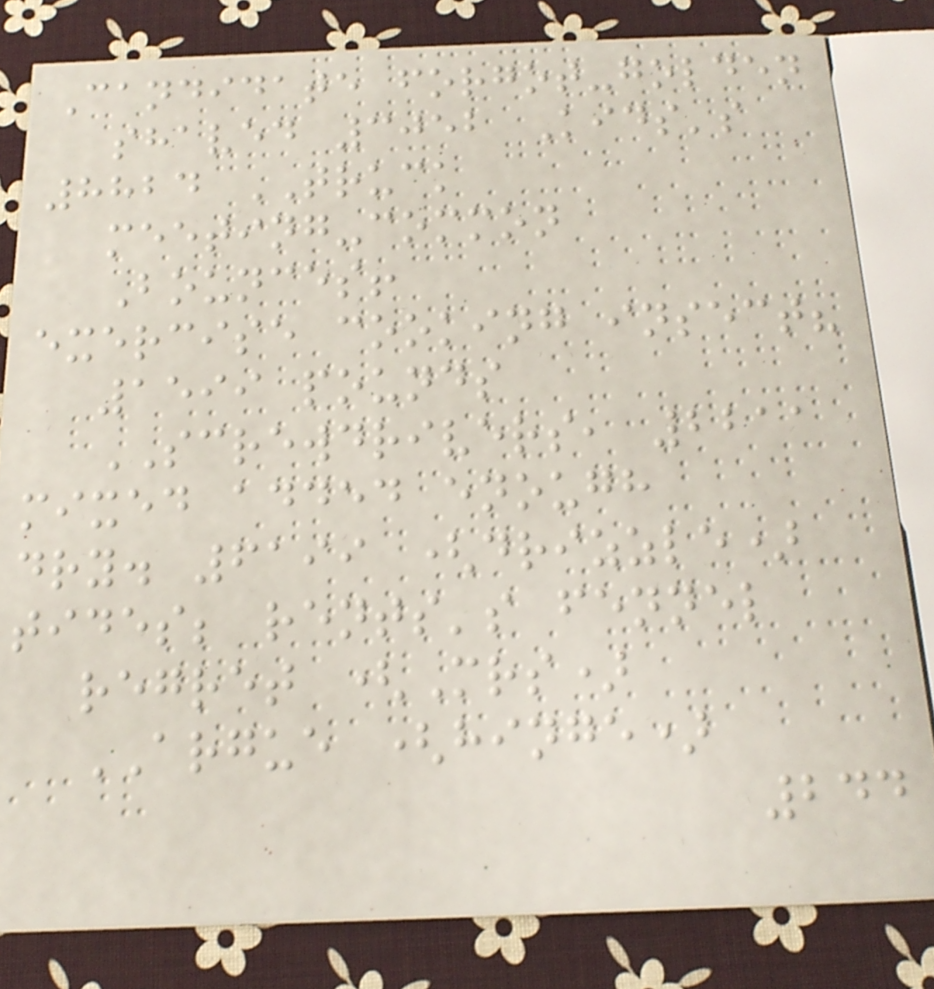Candidate forgot-golden
shaved 3052 Kids's
8824 TRUCK
meeting-common
Bounces!
exercise cooking insect?
1599 pounds
SCREWDRIVERS, 2211
mixed added enough
dry. 6199 (drizzle)
tides; rents's fennel
regret (Mrs)
ARGUE (hinge)
244
